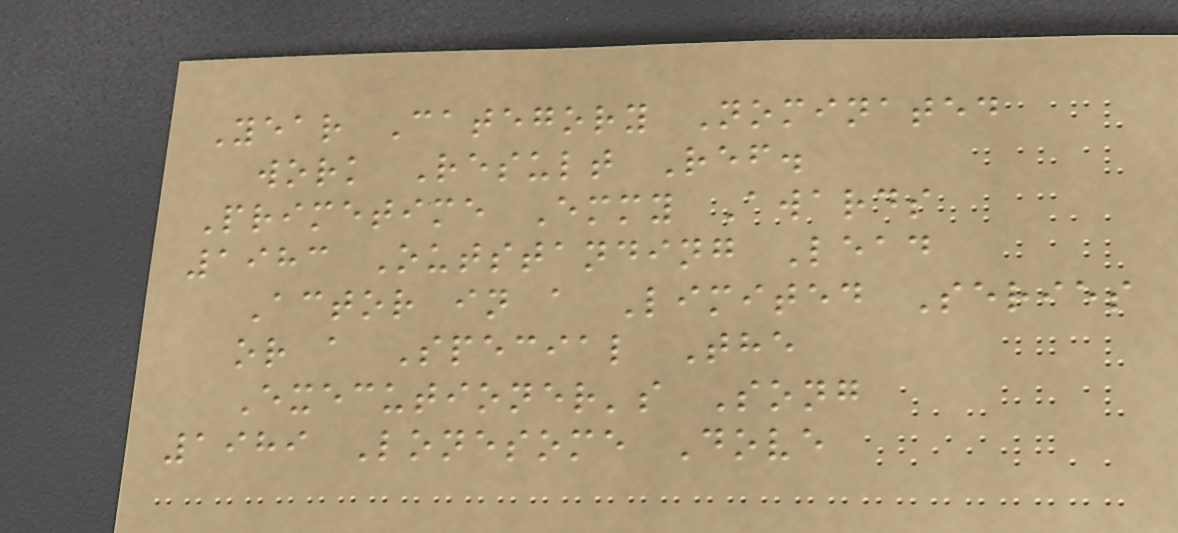Year Category Nominated
work Result Ref.
Primetime Emmy Awards
1983 Outstanding Lead
Actor in a Limited Series
or a Special The
Executioner's Song
1989 Lonesome Dove
